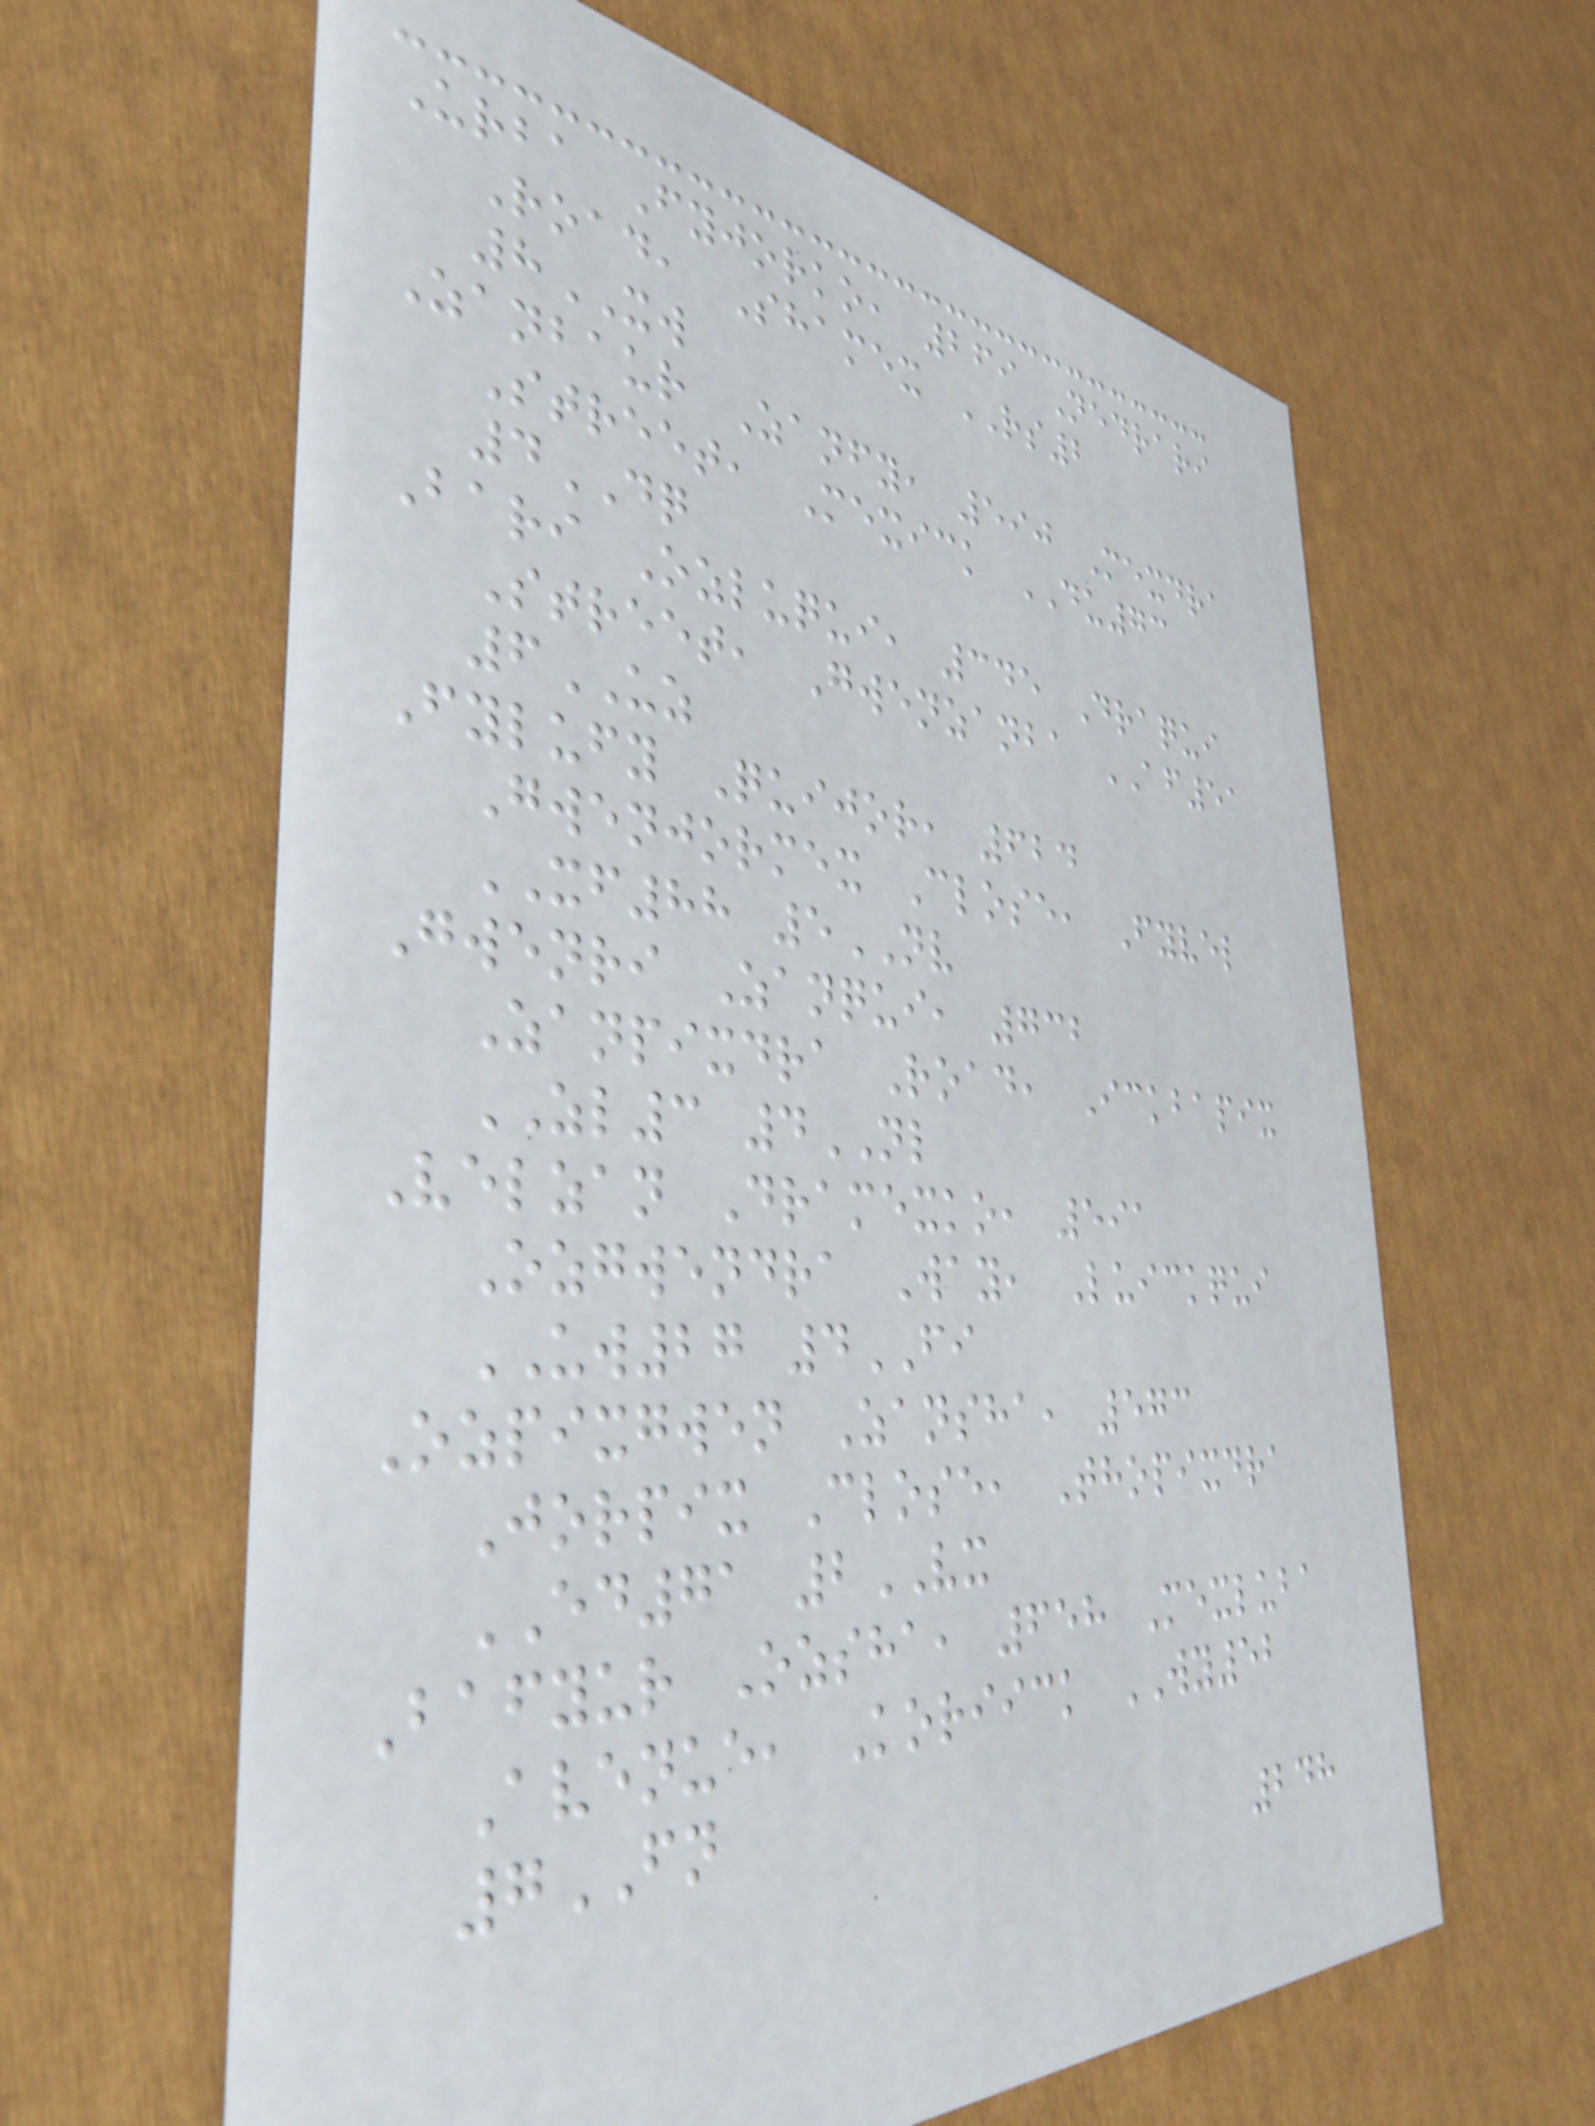Urba Fyjorko, 269 Nedrari
Road, Shamex RS2
8XW
Zanbaur Zanfy, 590 Mexdra
Street, Mexick DU73
4DQ
Bari Ozluqui, 345 Draqui
Street, Gwenzanba AF51
6UZ
Fylufy Quijor, 624
Gwenjormex Close, Fyvel
XF88 5NV
Gwenri Zanqui, 732
Zanpixdra Road, Ickbapix
ZL3 4NL
Velzan Dramexko, 591
Ozgwendra Way, Luickqui
UW27 4FI
Ozpixgwen Zansha, 573
Jorpix Close, Thopixdra
ED71 2VX
Bafyur Ozsha, 658 Mexluba
Avenue, Koriick WY52
7FN
248
